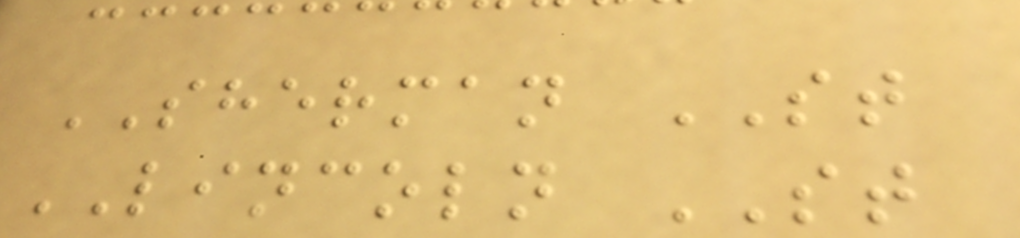SHERMAN ST
LINCOLN ST
